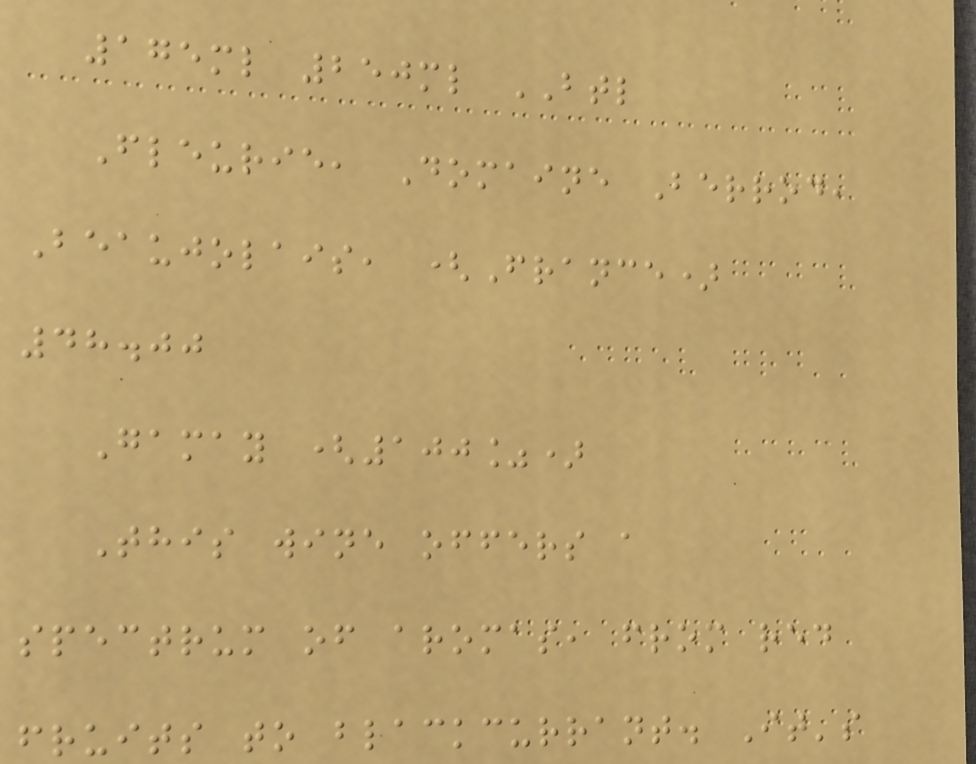175ml 250ml BTL
Fleurie, Domaine Berrod,
Beaujolais, (France)
48.00
Gamay (100%)
This wine offers a
spectrum of aromas, from red
fruits to blackcurrant. It's
